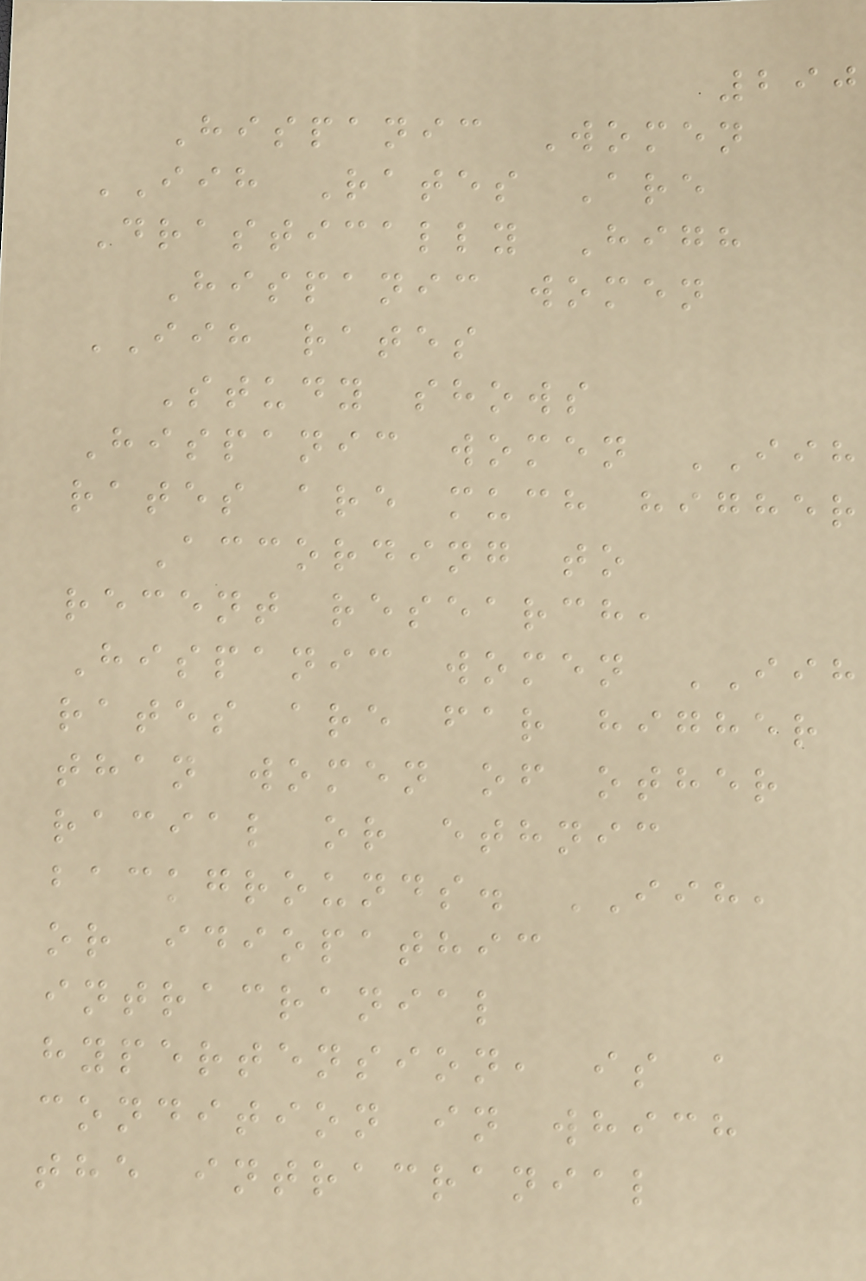290
Hispanic Women
IIH Rates Are
Drastically High
Hispanic women
IIH rates
Study shows
Hispanic women IIH
rates are much higher
According to
recent research,
Hispanic women IIH
rates are far higher
than women of other
racial or ethnic
backgrounds. IIH,
or idiopathic
intracranial
hypertension, is a
condition in which
the intracranial
